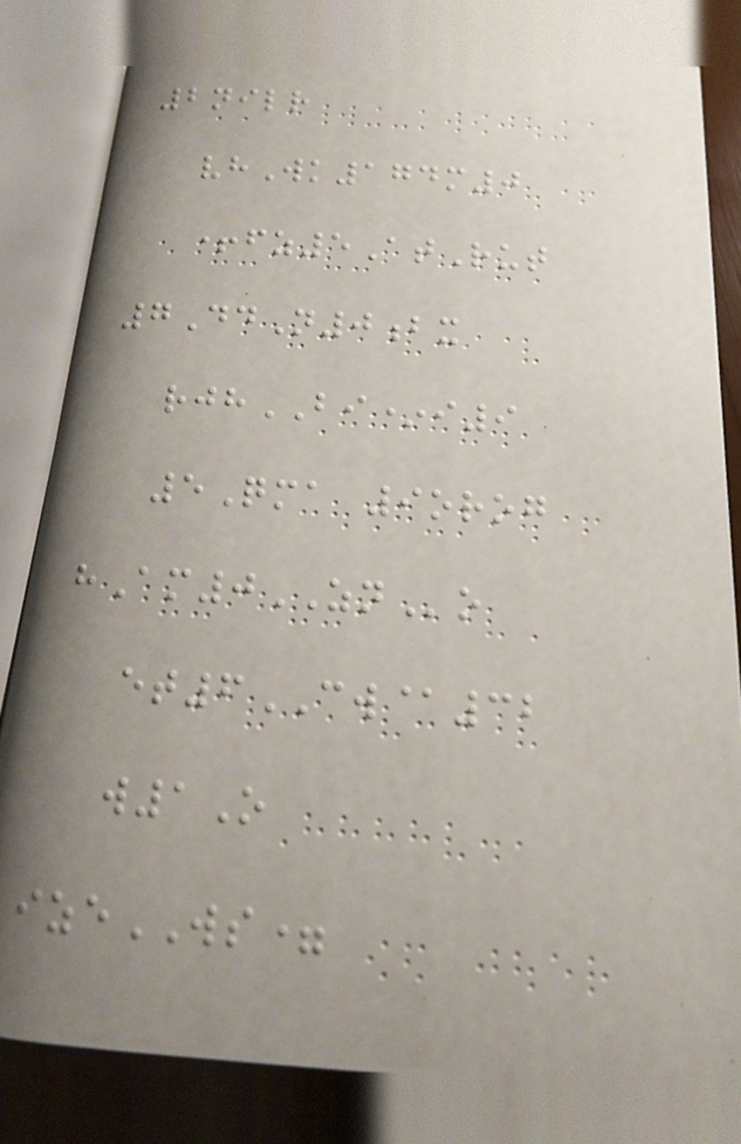2nilr
vhWk174m0
+fz5AtRut
7DdN0bx
rjhBI*i9
5Qma 9orog
hAm0ZNo
et6CW@32
w1O
izeWS=
